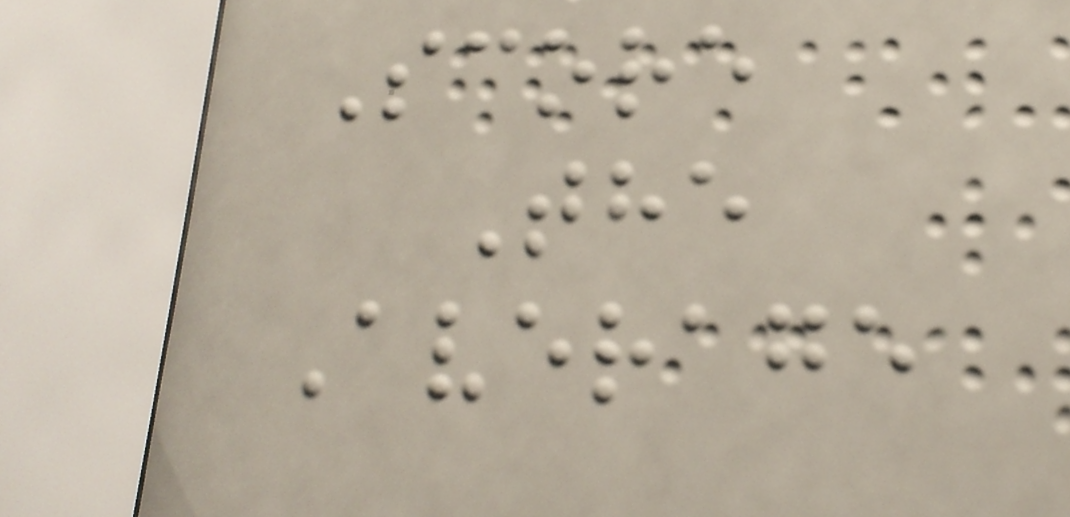Score
The
Average
